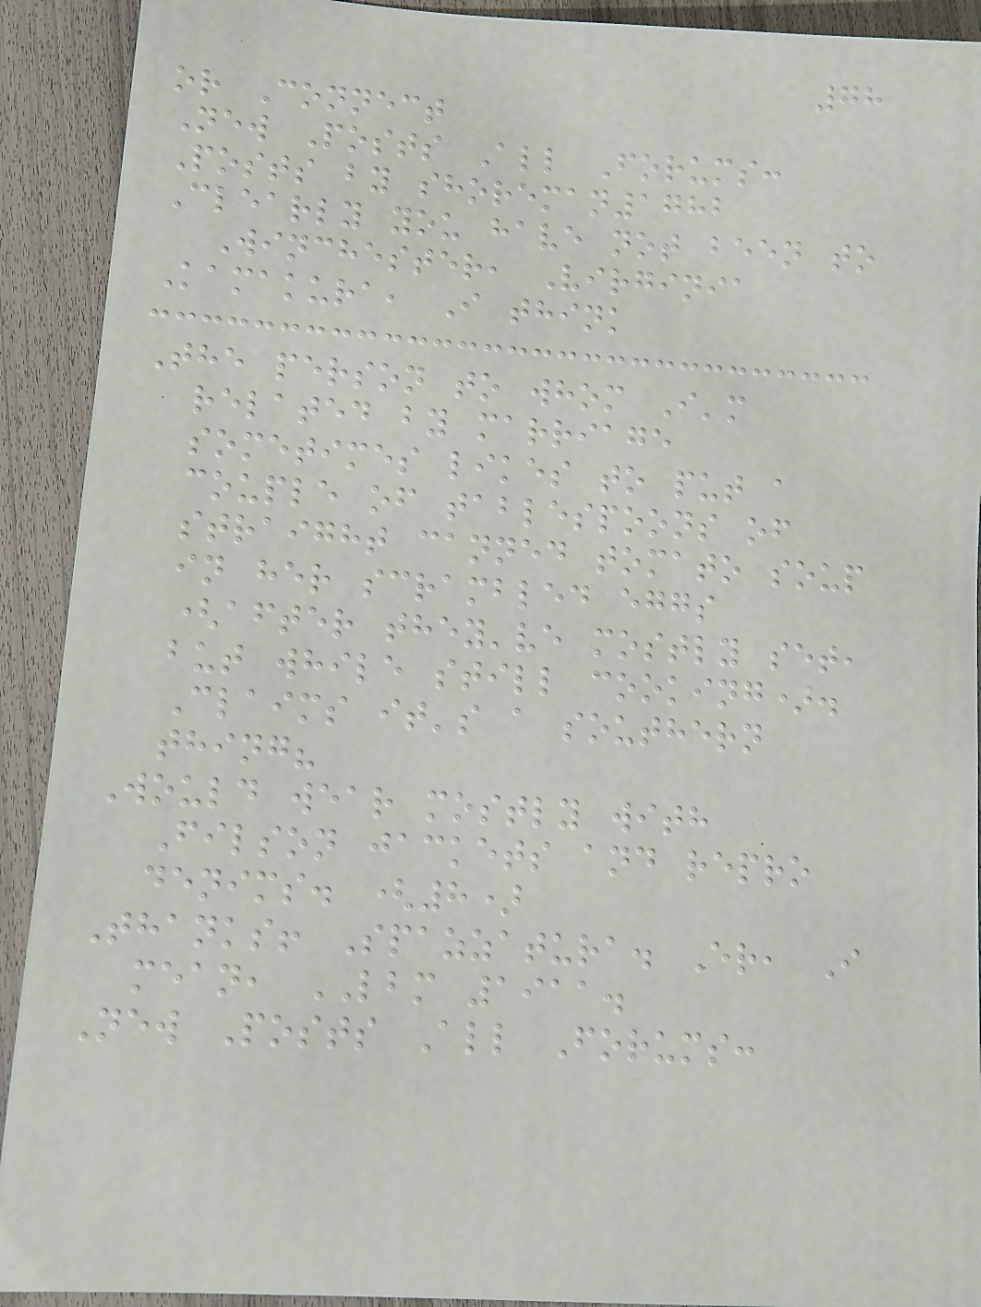78
or Connect
New Posts All Forums:
Posts by shoreman1782
Clearly you have not been to
Winchester, Virginia
Kamakura, I think
The person to whom I'm
related by marriage
sometimes likes to put a
couple of tablespoons of
straight canned tomato soup
in her scrambled eggs
(after they've mostly set,
but while still cooking).
Claims it's a southern
thing?
Would wear mostly with
Filson jackets and repro
denims. (8)
Thanks! Spazzatura. Er, I
mean, LBM 1911.
New Posts All Forums:
